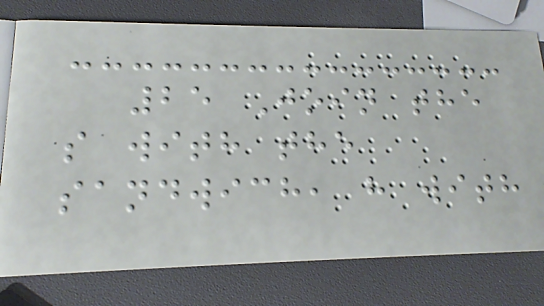25 Join the
s with the
sandwich, h with
